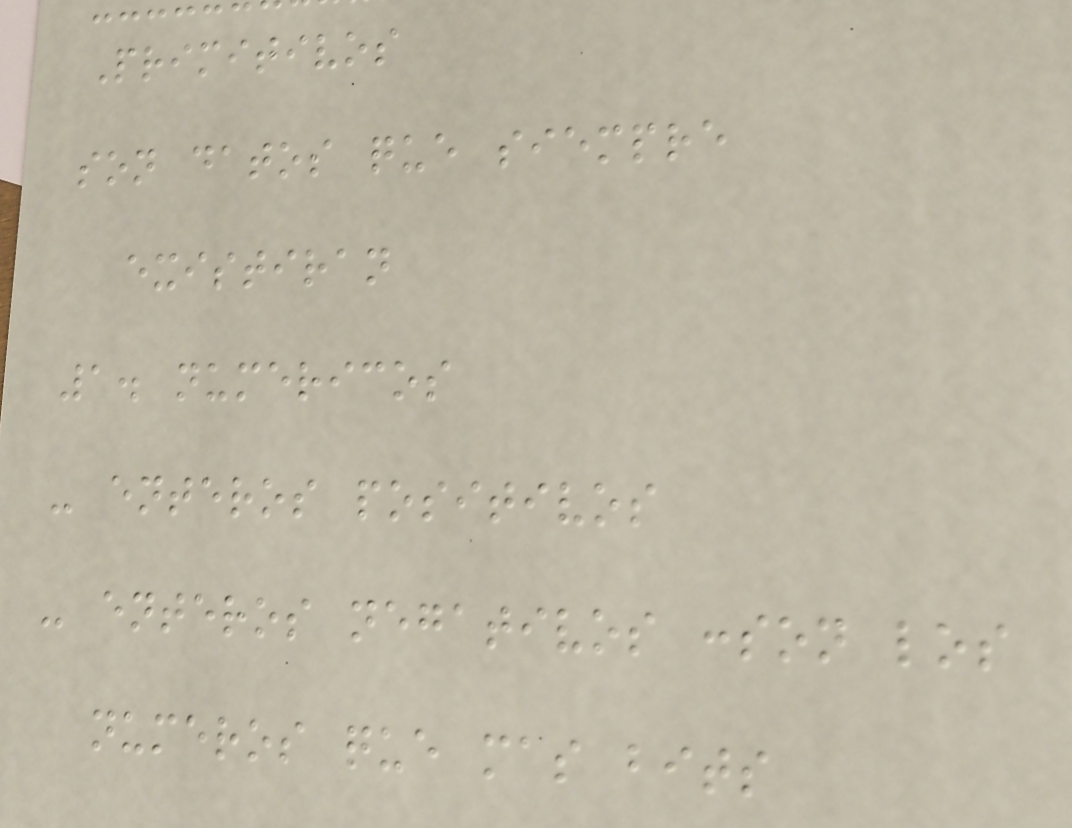Primitivos
son datos que siempre
existiran
1. numericos
- enteros positivos
- enteros negativos :son los
numeros que mas bits
